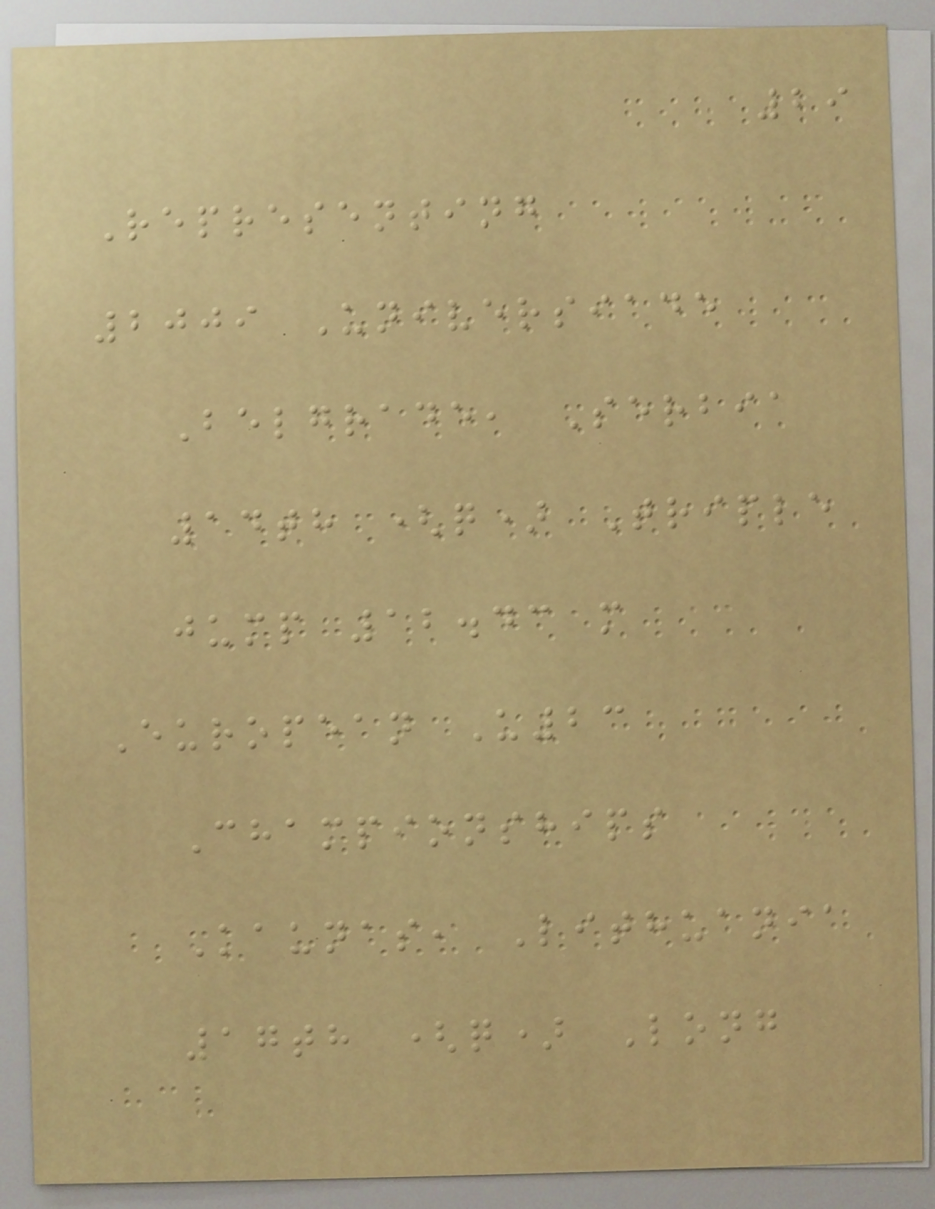29
Representing
2009 Universiade
Belgrade, Serbia
14th (q) Triple
jump 12.43 m
European U23
Championships
Kaunas, Lithuania
17th (q) Long
